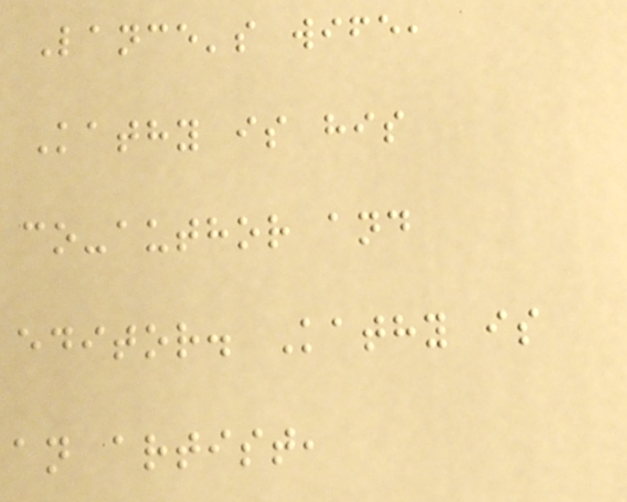Lance's wife,
Kathy is his
co-author and
editor. Kathy is
an artist,
